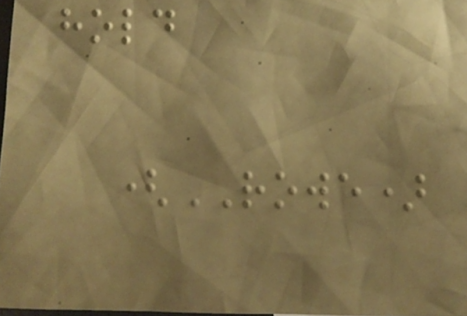hold
(ROWE)
